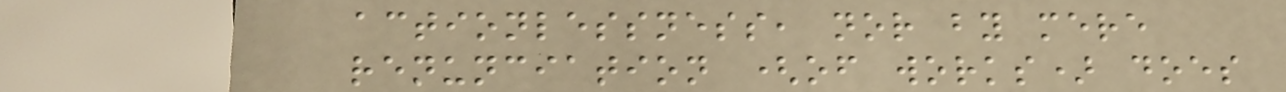actionlessness, nor by mere
renunciation (of works) does
